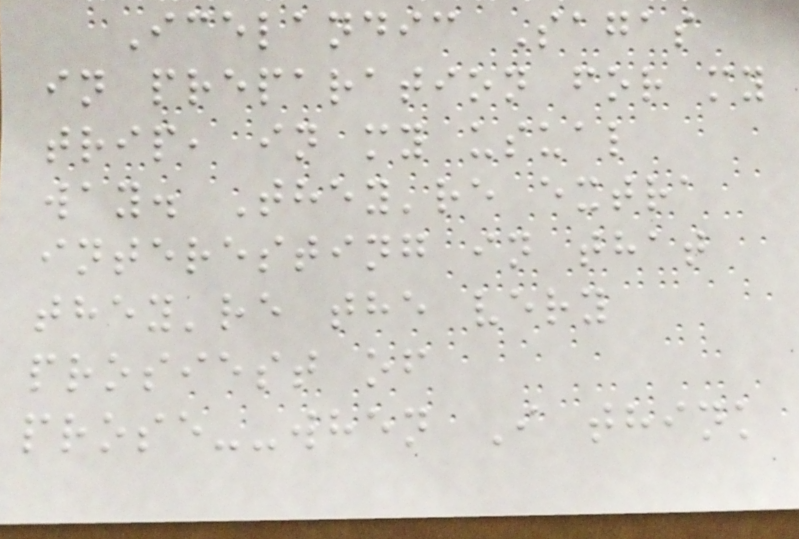Icelandic Sagas
in preparation for my
trip, in my usual
way. They're extra
interesting in that
they're the very
prosiest of
prose--when I think
